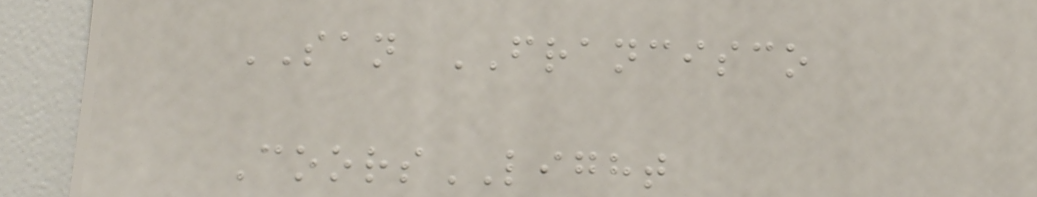SAN FRANCISCO
CoorsLIGHT
